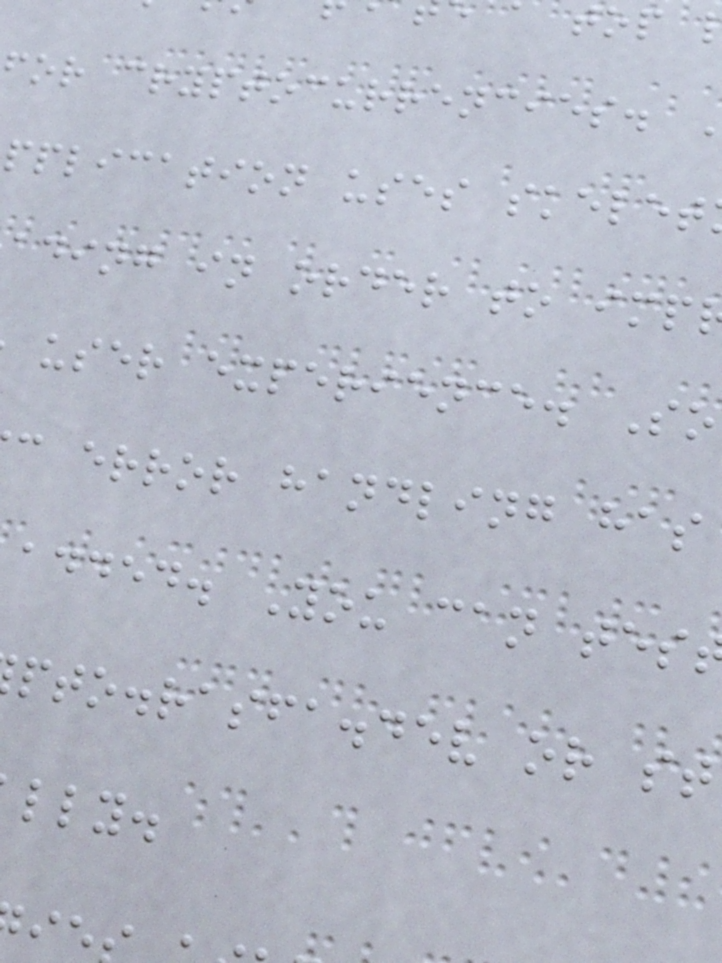for cryptocurrencies.
pplication uses skelet
ading in order to imp
user experience. So
c error handling has
added. You can tes
pto.rasfa.dev or st
lly.
